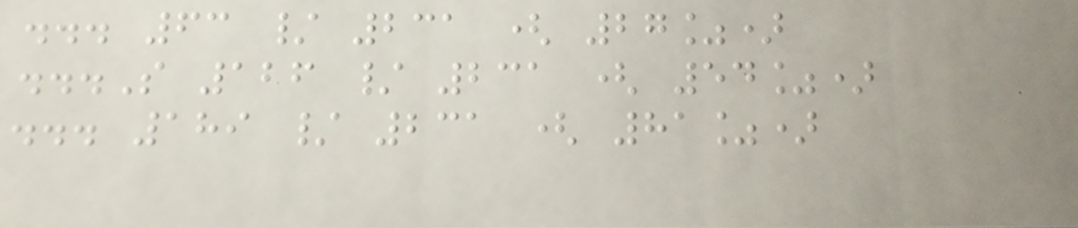... 63 / 231 ( 27%)
...S 126 / 231 ( 54%)
... 189 / 231 ( 81%)
